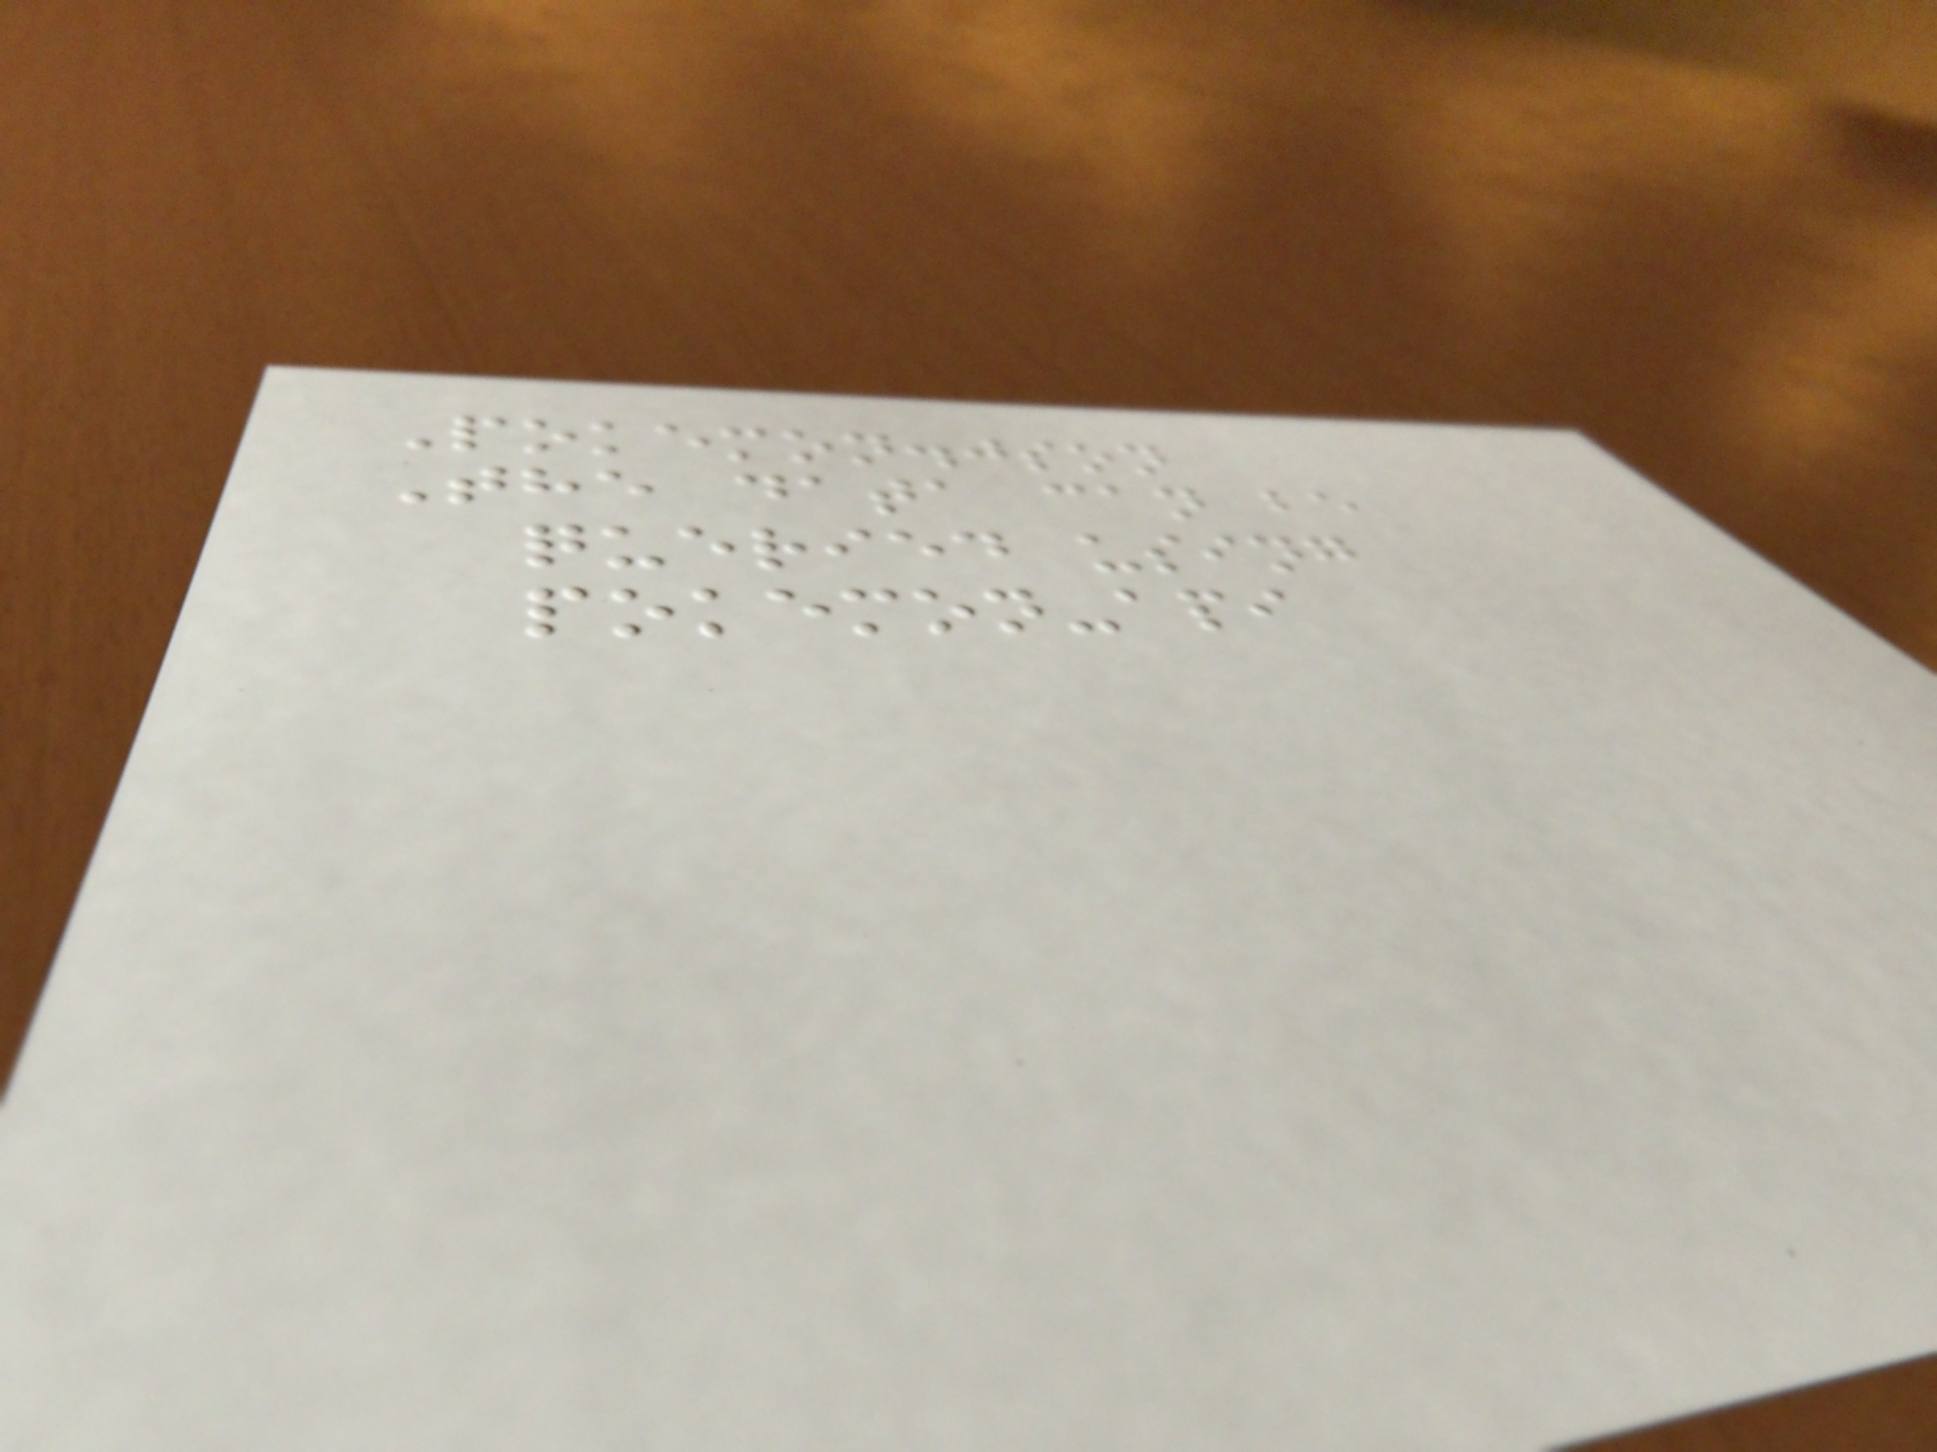Pokemon.json
The data can be
queried using
pokemon-api
